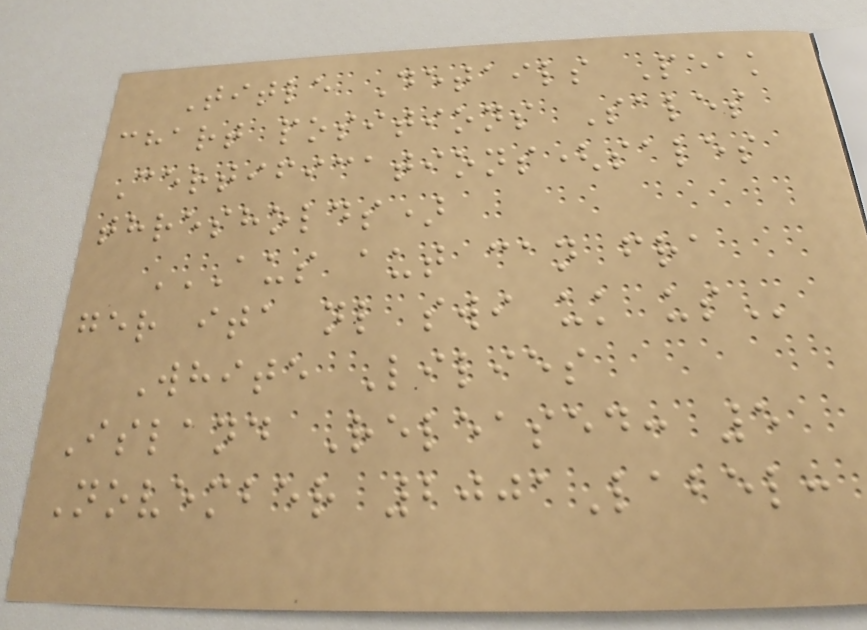Title Details Peak
chart positions Sales
Certifications(sales
thresholds)
AUS AUT CAN FRA
GER ITA NL SWI UK US
White Lilies
Island Released: 5
November 2001Label:
